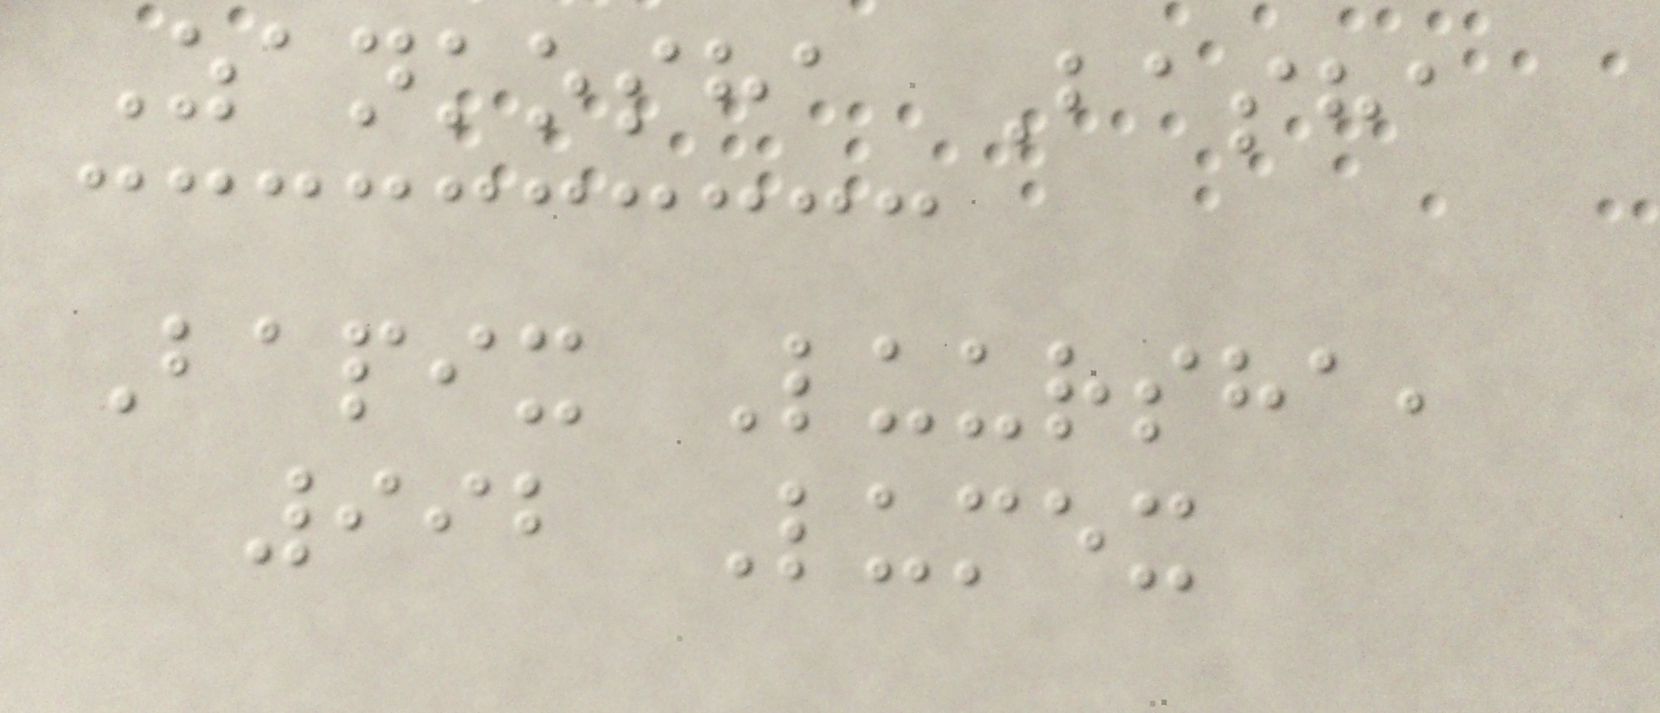Zankosha Basha
Bapix Luursha,
992 Lumex
